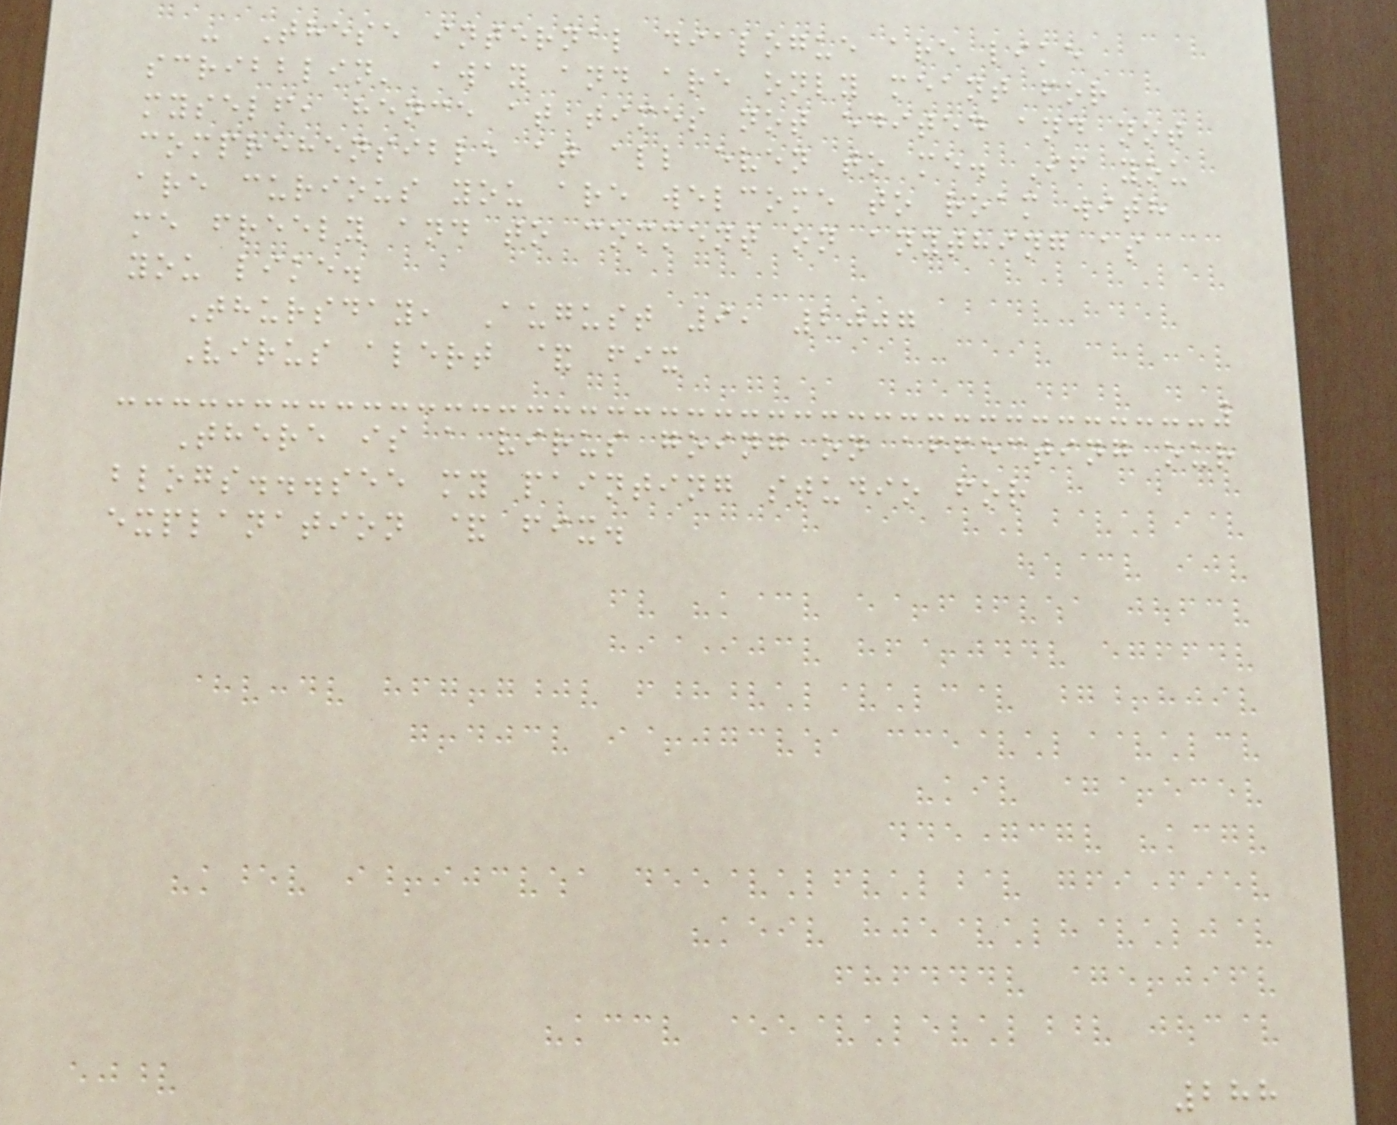- These internal dialogue are like
scribblin' away and are only meant for
myself, hence at times not edited and not
comprehensible at all even to me. If you
are curious you are welcome to roam with
me freely and to comment on anything as
you like.
Thursday, August 9, 2007
Virus alert & fix
There is a virus going on affecting our
blogs...see my painting studio for
explanation & fix.
288
